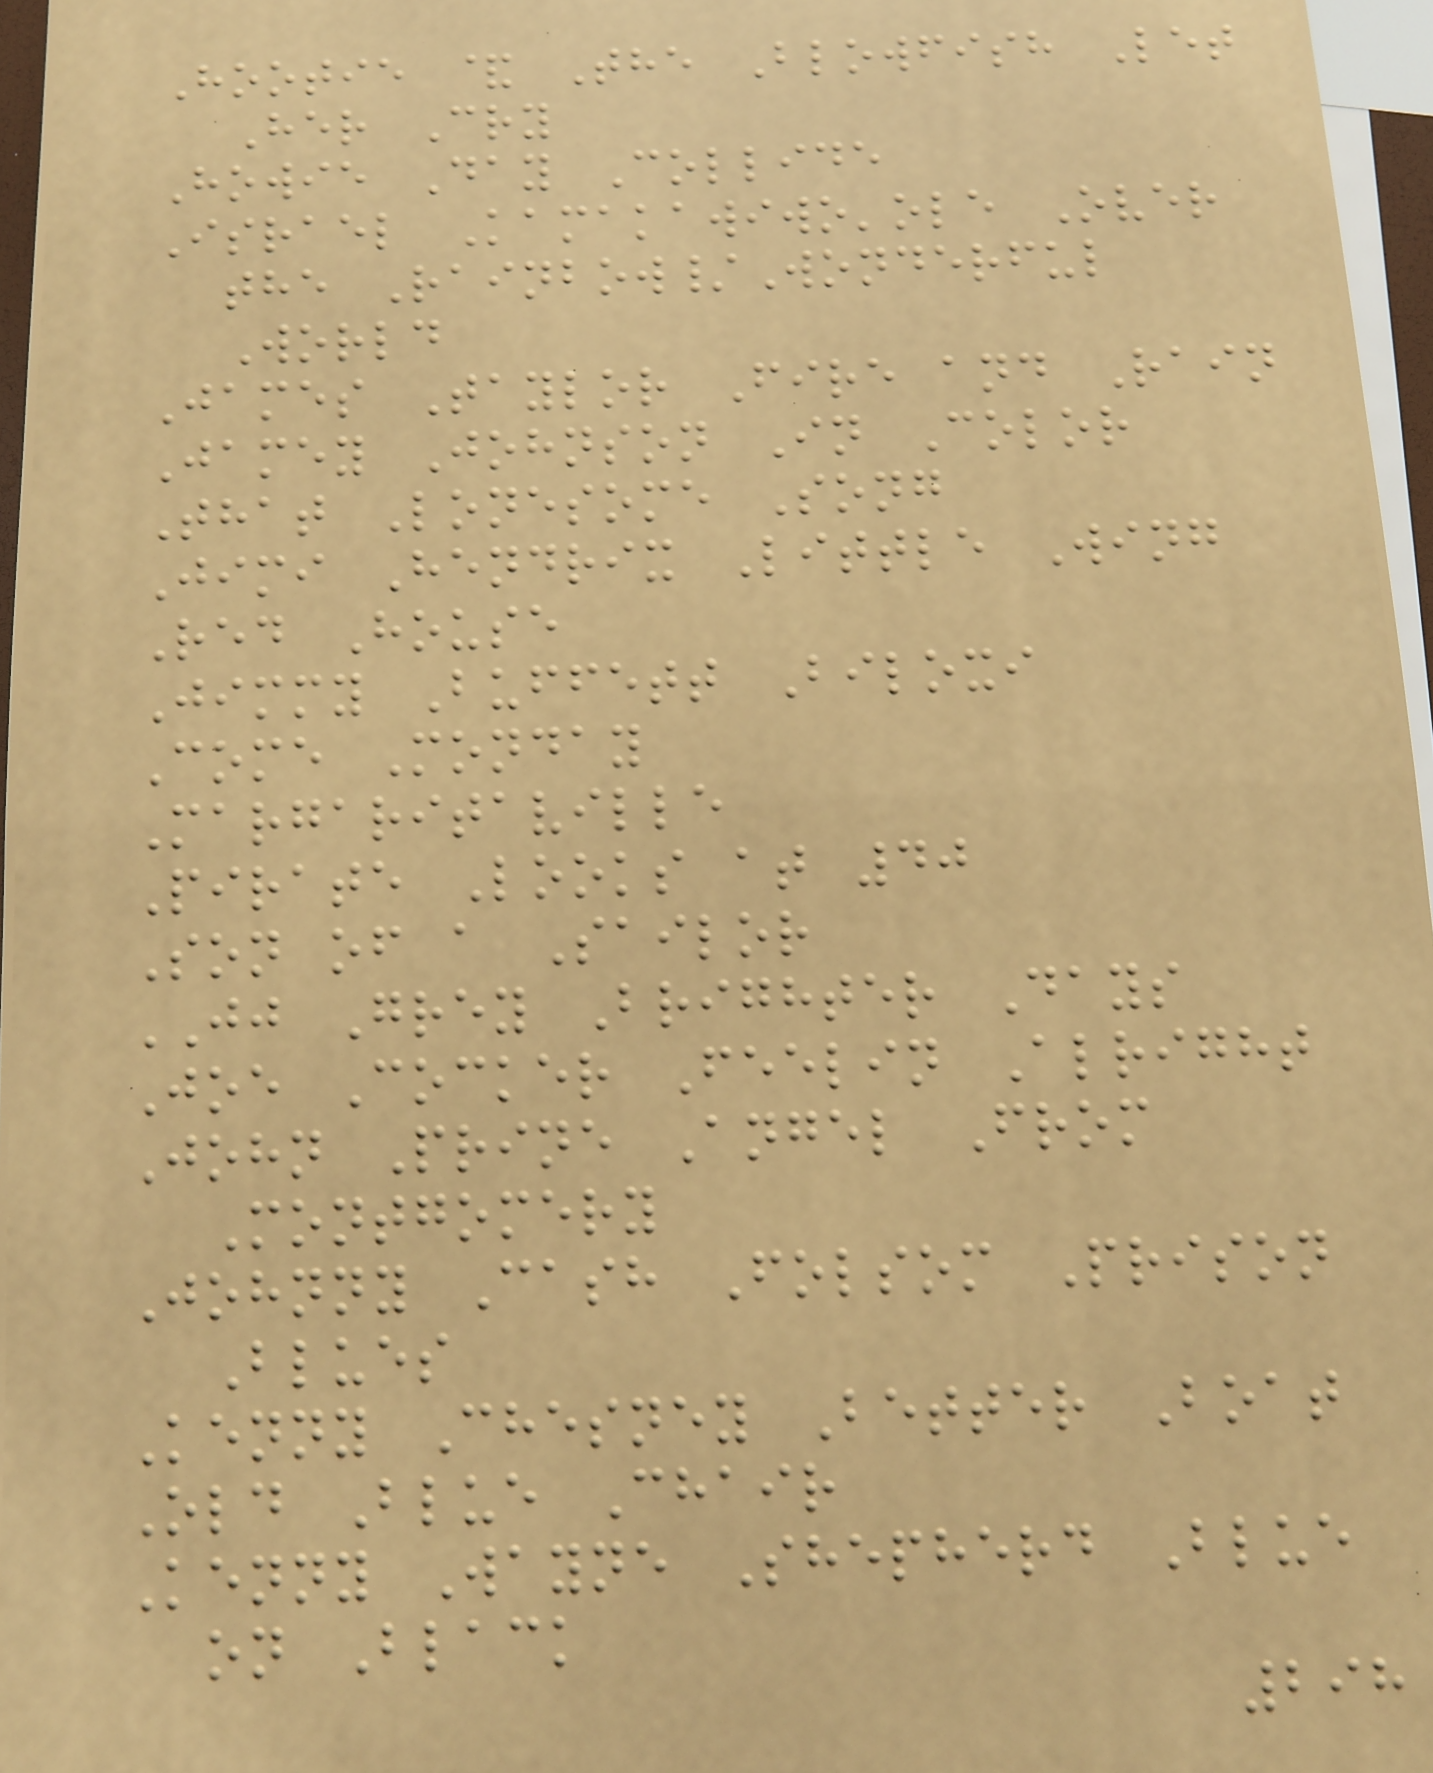Hootie & The Blowfish Let
Her Cry
Howie Day Collide
Israel Kamakawiwo'ole Over
the Rainbow/Wonderful
World
James Taylor Fire and Rain
Jamey Johnson In Color
That Lonesome Song
Jimi Hendrix Little Wing
Red House
Jimmy Buffett Biloxi
Come Monday
Margaritaville
Pirate Looks at 40
Son of a Sailor
JJ Grey Brighter Days
Joe Cocker Feelin Alright
John Prine Angel From
Montgomery
Johnny Cash Folsom Prison
Blues
Kenny Chesney Better Boat
Old Blue Chair
Kenny Wayne Shepherd Blue
on Black
298
